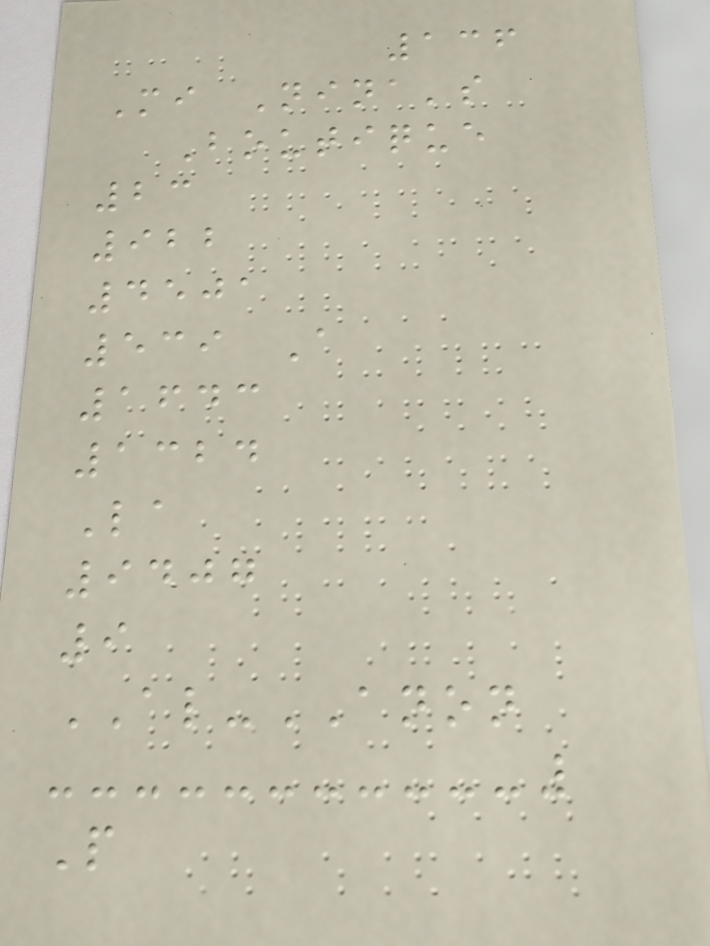136
Mi Nina's
Boutique
23
922
4501
539 A
1643
1324
La
9407
9
AL-ANON
P
